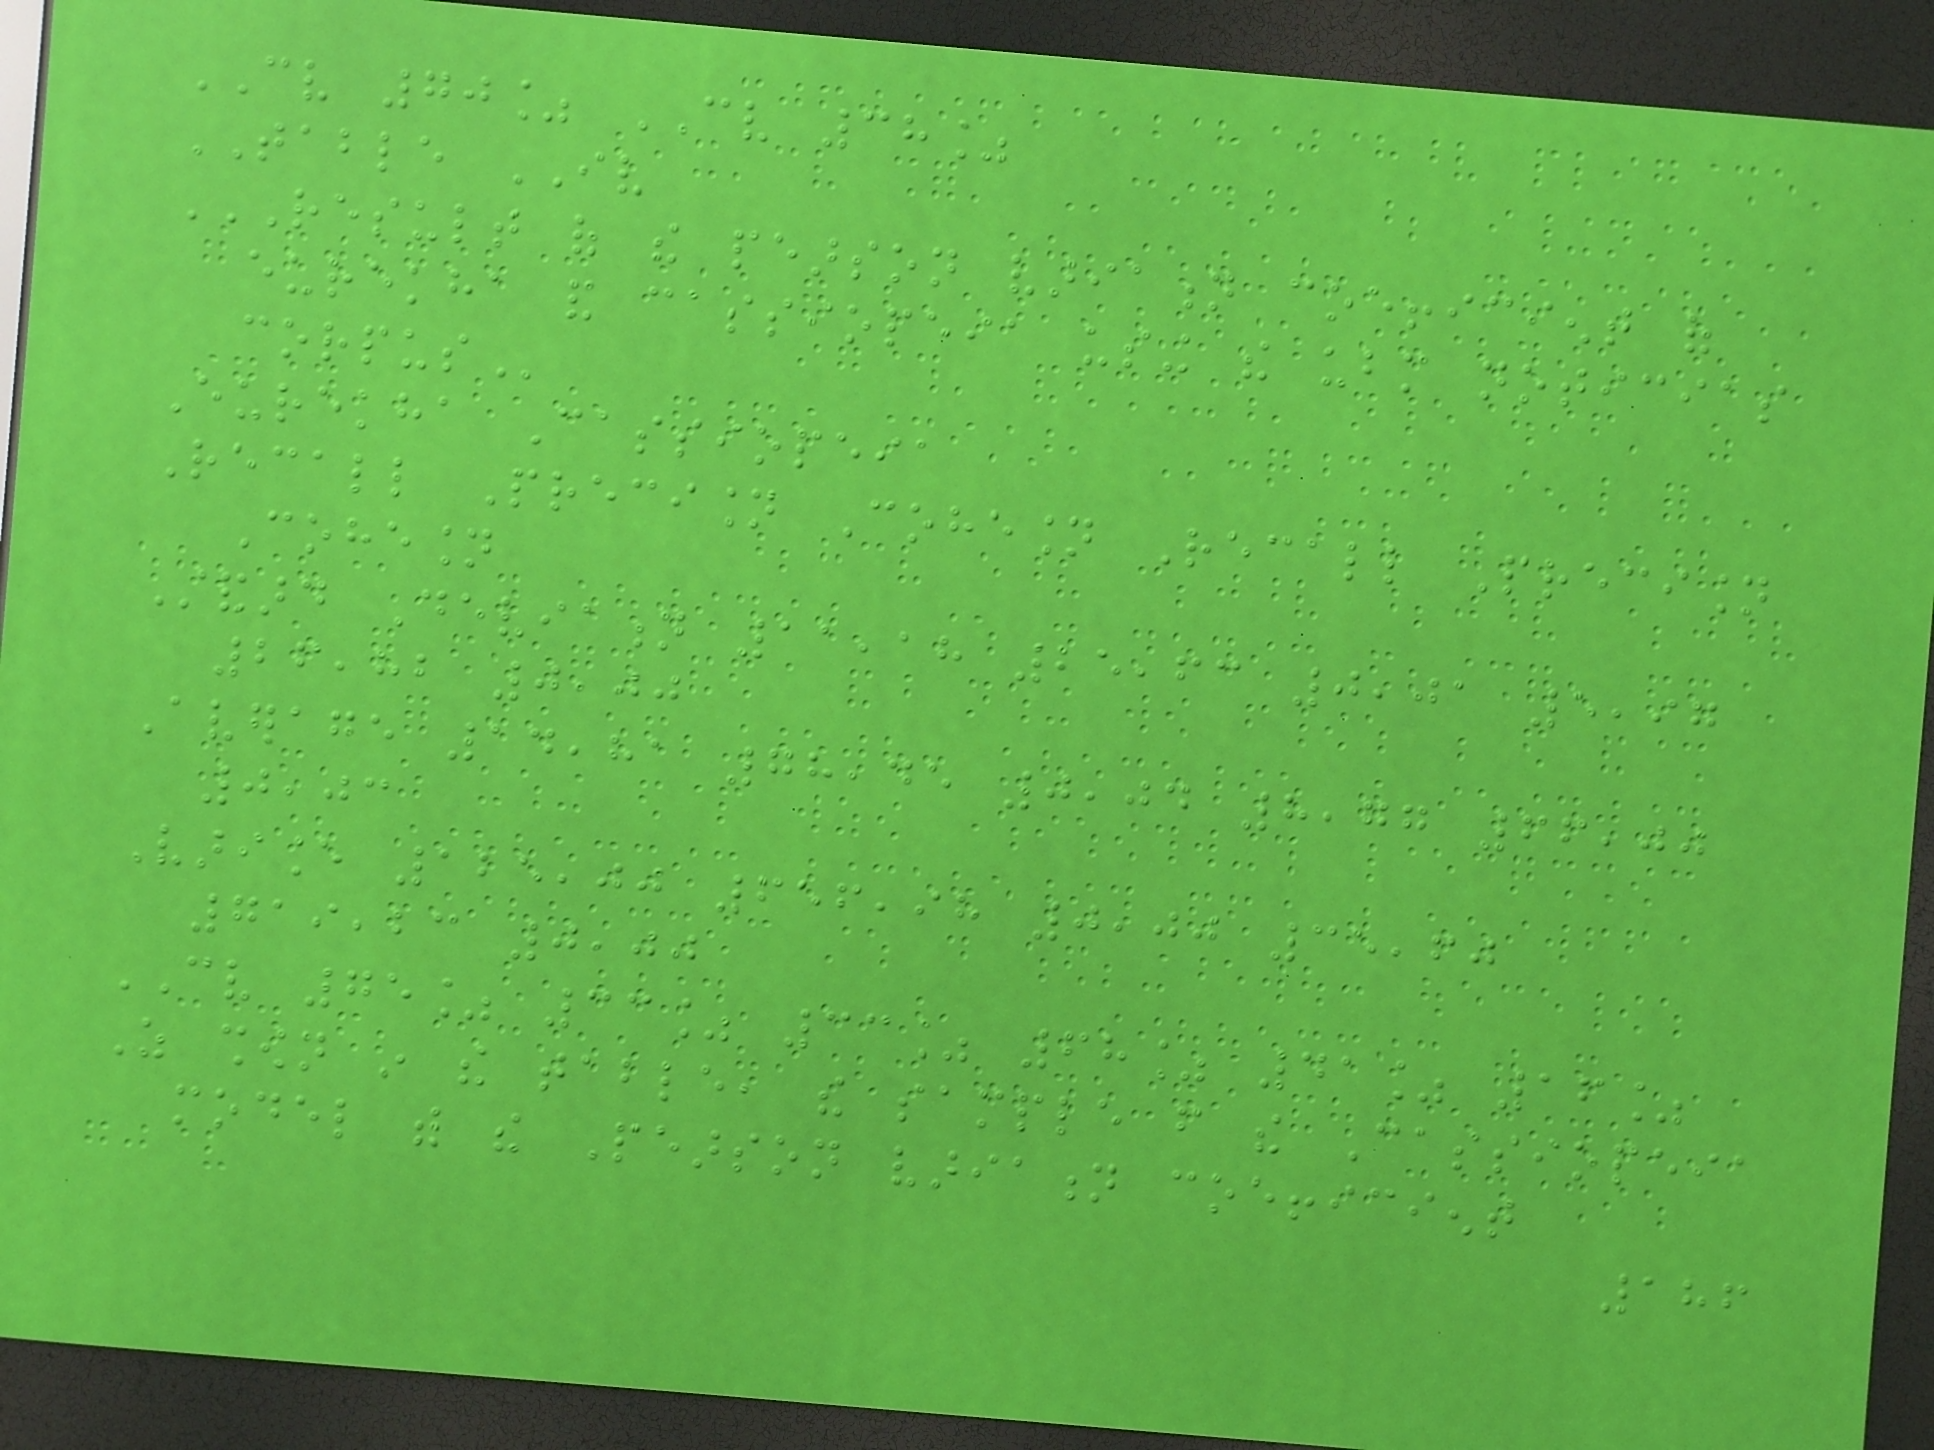CV 70% CV 38%
TABLE IV
RESULT OF THE PEARSON VARIATION COEFFICIENT OF
EUREKHA AND CASSIOPEIA USING THE UBM NOTICIAS
CORPUS
Eurekha Cassiopeia
Recall Precision Cohesion Recall Precision
Cohesion
Standard Deviation 11,18 25,63 0,01 5,97
26,82 0,00
Average 14,81 78,45 0,04 8,77 66,00
0,03
Variance 125,00 656,98 0,00 35,60
719,23 0,00
CV 75% 33% 33% 68% 41% 16%
As shown in the table, the sample from the Cassiopeia
model with the Pearson variation coefficient
186
